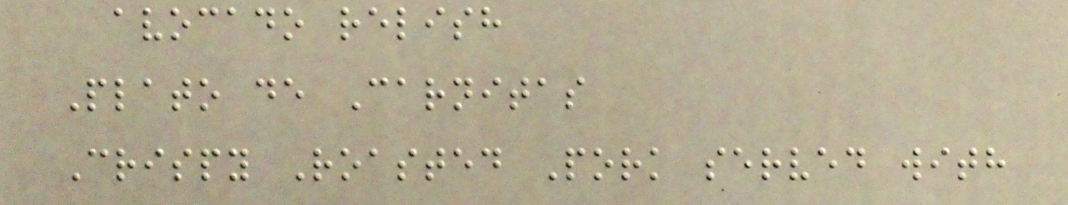avocado relish
Plato de Carnitas
Crispy Roasted Pork served with
